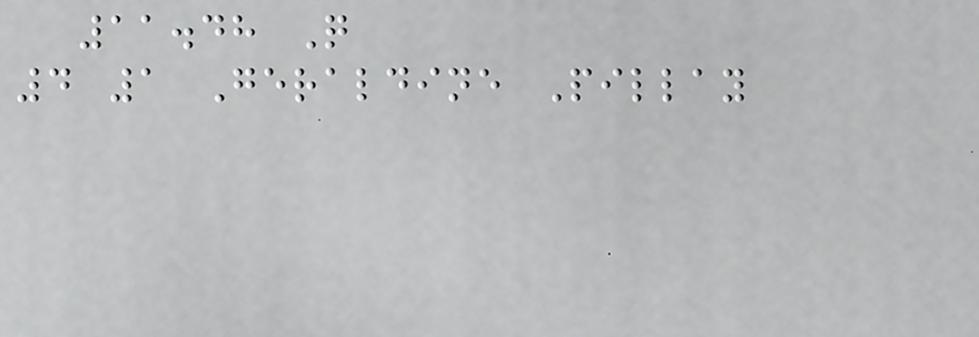11.48 Q
4 1 Geraldine Pillay
